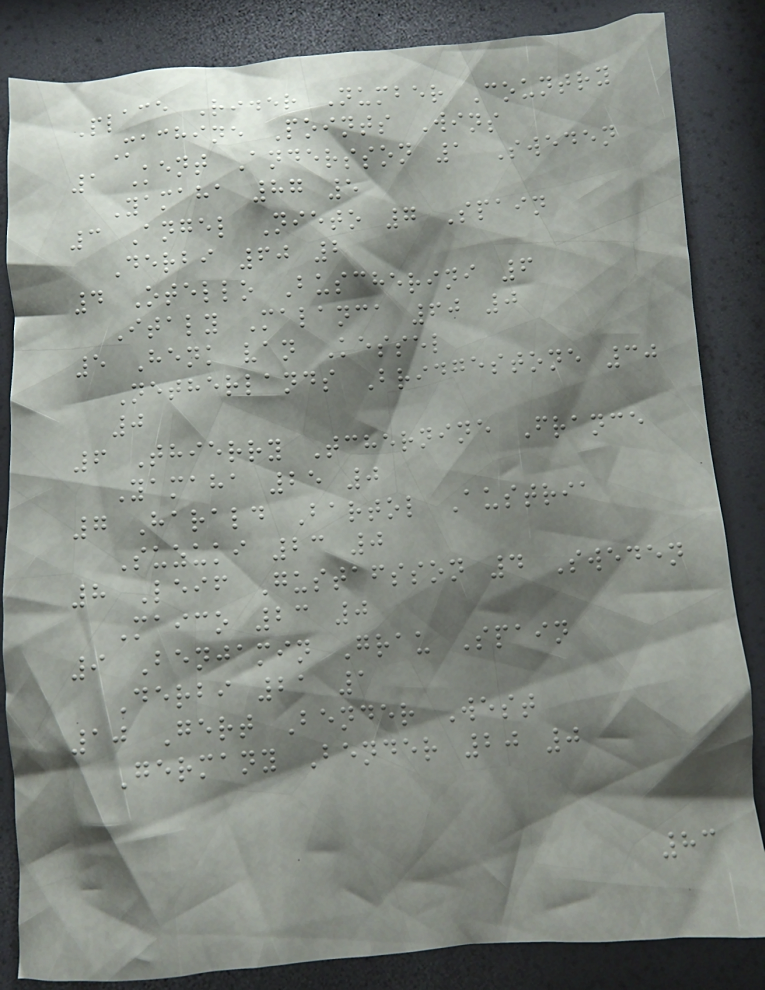Place Rider Number Country
Machine Points Wins
1 Kent Andersson 1 Sweden
Yamaha 87 5
3 Angel Nieto 7 Spain
Derbi 60 2
4 Otello Buscherini 6
Italy Malanca 60 0
5 Henk van Kessel
Netherlands Bridgestone 30
0
6 Thierry Tchernine France
Yamaha 25 0
7 Harald Bartol Austria
Suzuki 23 0
8 Leif Gustafsson 4 Sweden
Maico 23 0
9 Benjamin Grau Spain
Derbi 21 1
10 Gert Bender West
Germany Bender 20 0
83
